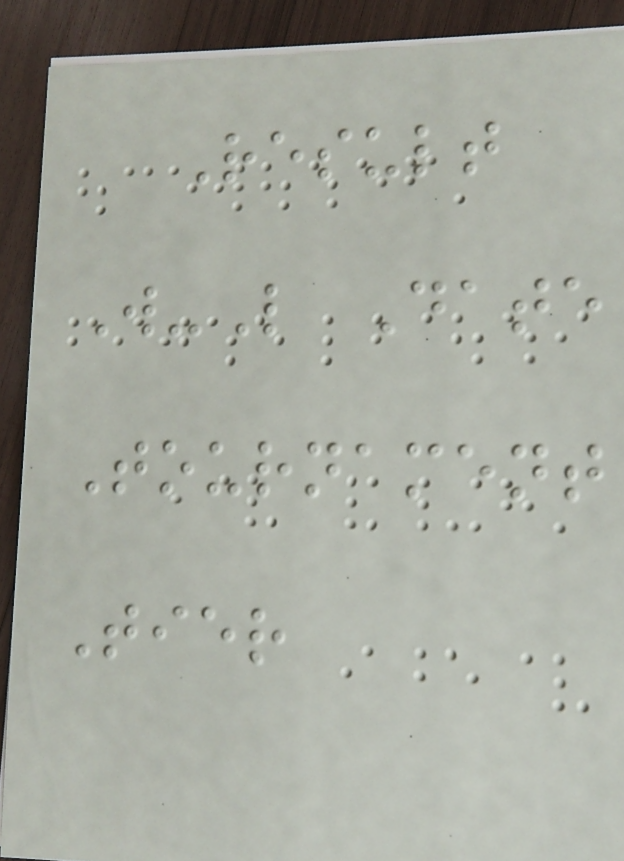Result
W-L Date
Tournament
Tier
